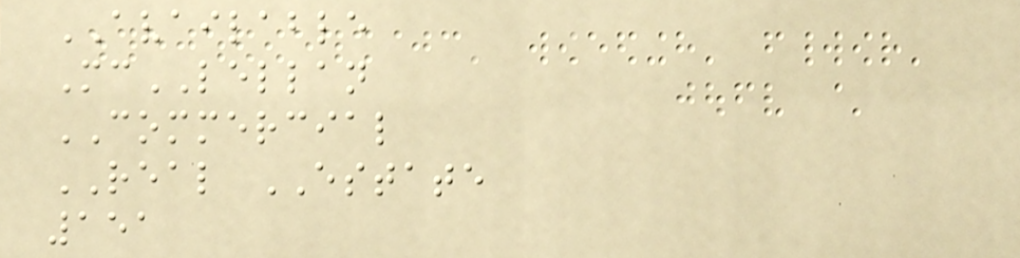AVAILABLE
McLELLAN
COMMERCIAL
REAL ESTATE
151
